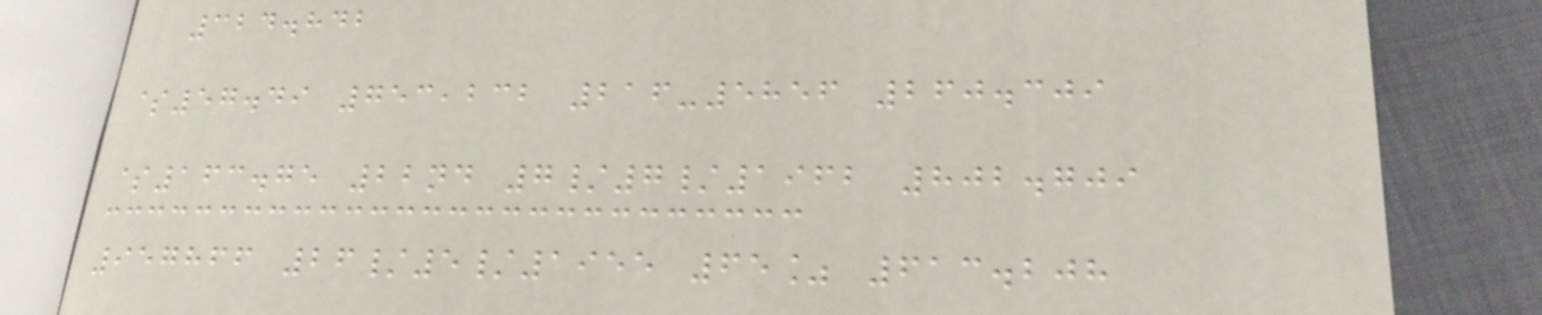324.842
$57.49 753,232 216-5856 260.309
$163.75 22nd 7/7/1962 802.709
957866 26/5/1955 65% 613.208
